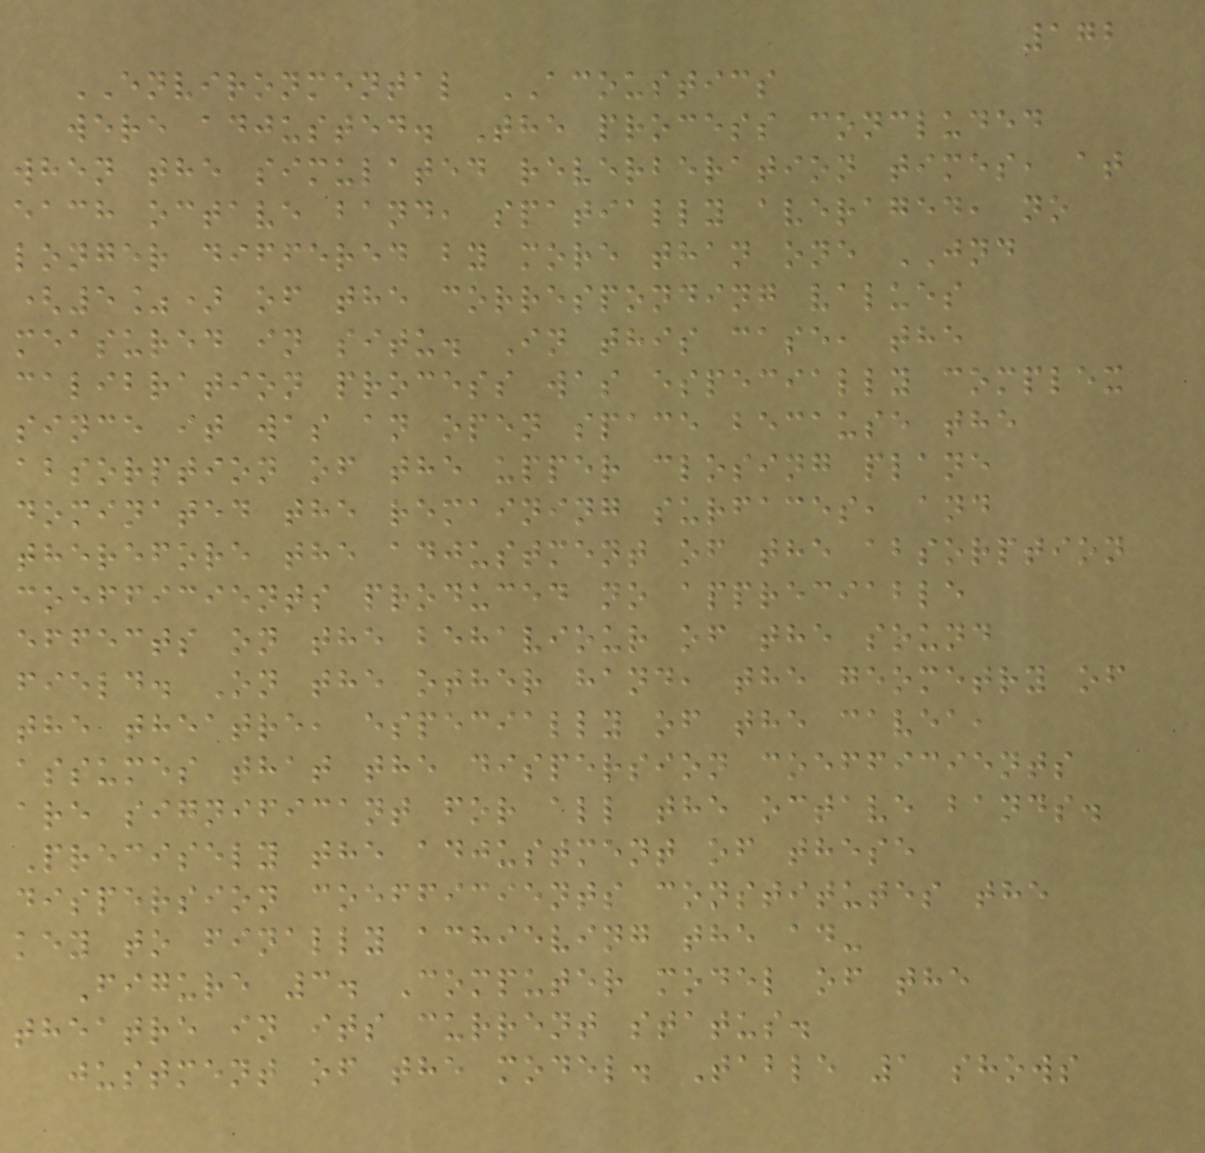172
ENVIRONMENTAL ACOUSTICS
were adjusted. The process concluded
when the simulated reverberation times, at
each octave band, spatially averaged, no
longer differed by more than one JND
(5%) of the corresponding values
measured in situ. In this case, the
calibration process was especially complex
since it was an open space because the
absorption of the upper closing plane
dominated the remaining surfaces, and
therefore the adjustment of the absorption
coefficients produced no appreciable
effects on the behaviour of the sound
field. On the other hand, the geometry of
the theatre, especially of the cavea,
assumes that the dispersion coefficients
are significant for all the octave bands.
Precisely the adjustment of these
dispersion coefficients constitutes the
key to finally achieving the ad-
Figure 3. Computer model of the
theatre in its current status.
justment of the model. Table 1 shows
